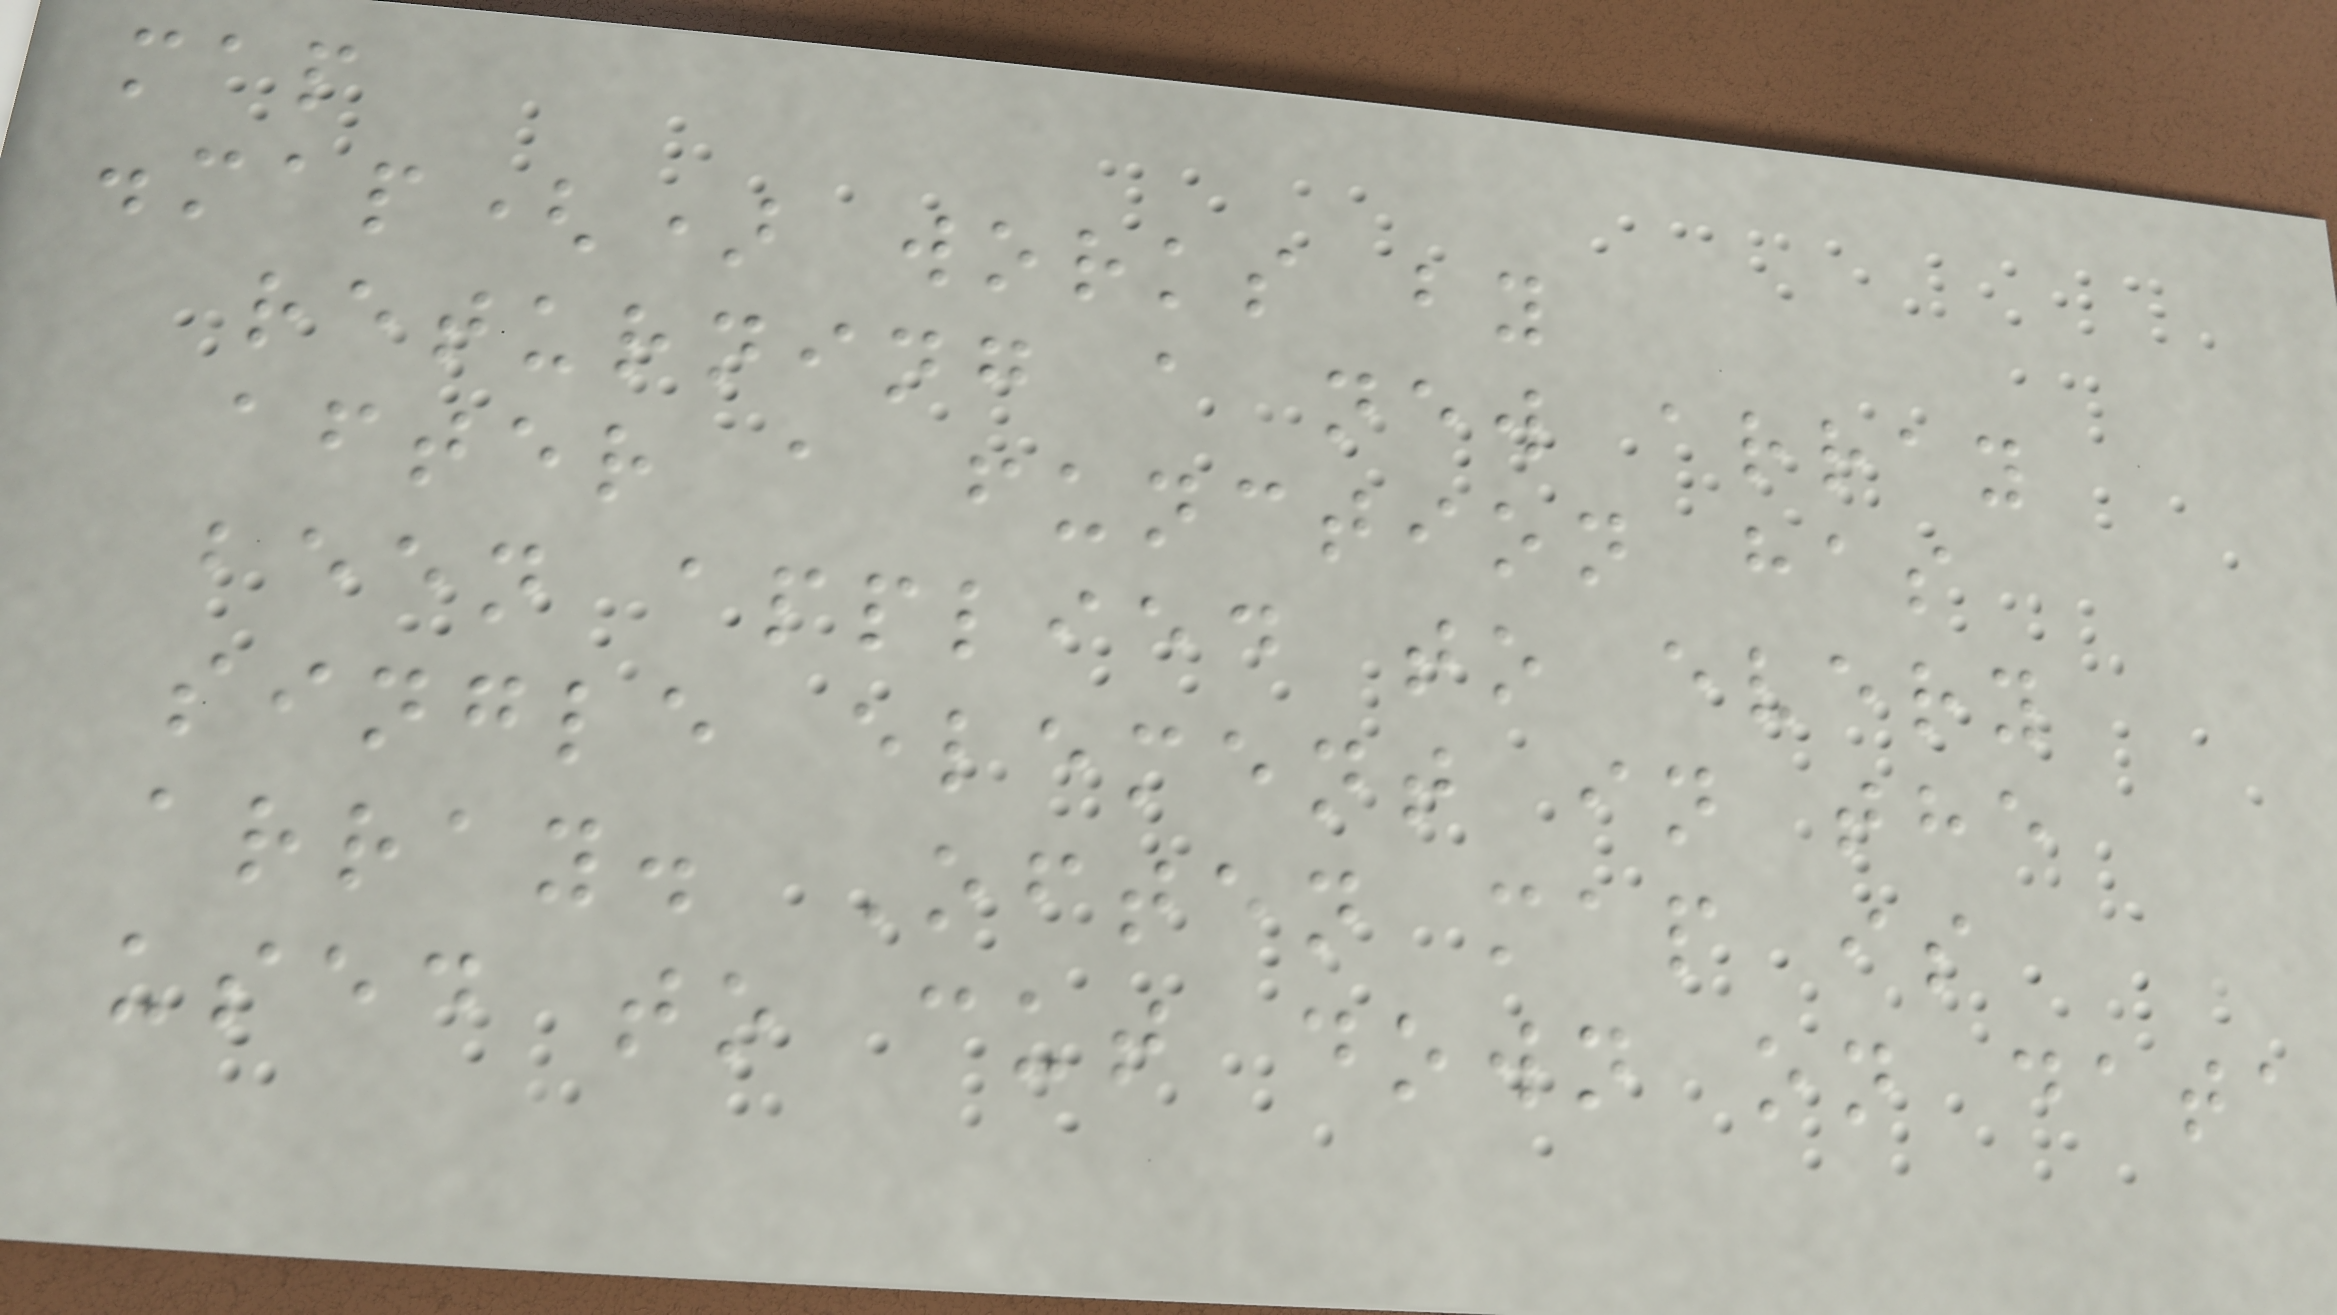map
.map() works by
returning a new array
after a function has
been applied to every
single element in the
array. Often map is
used to cut down on data
